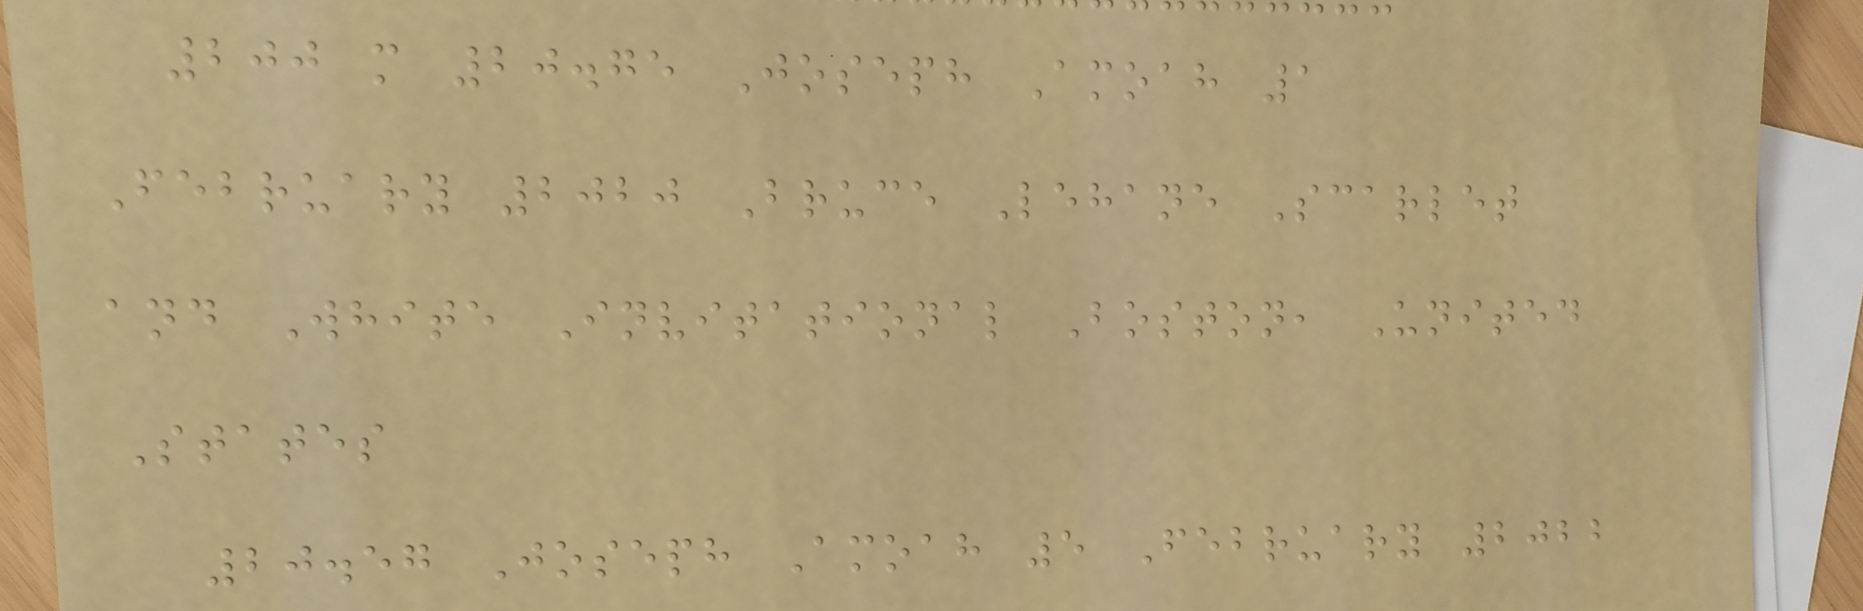200 m 20.75 Joseph Amoah 1
February 2020 Bruce Lehane Scarlet
and White Invitational Boston, United
States
20.57 Joseph Amoah 5 February 2022
